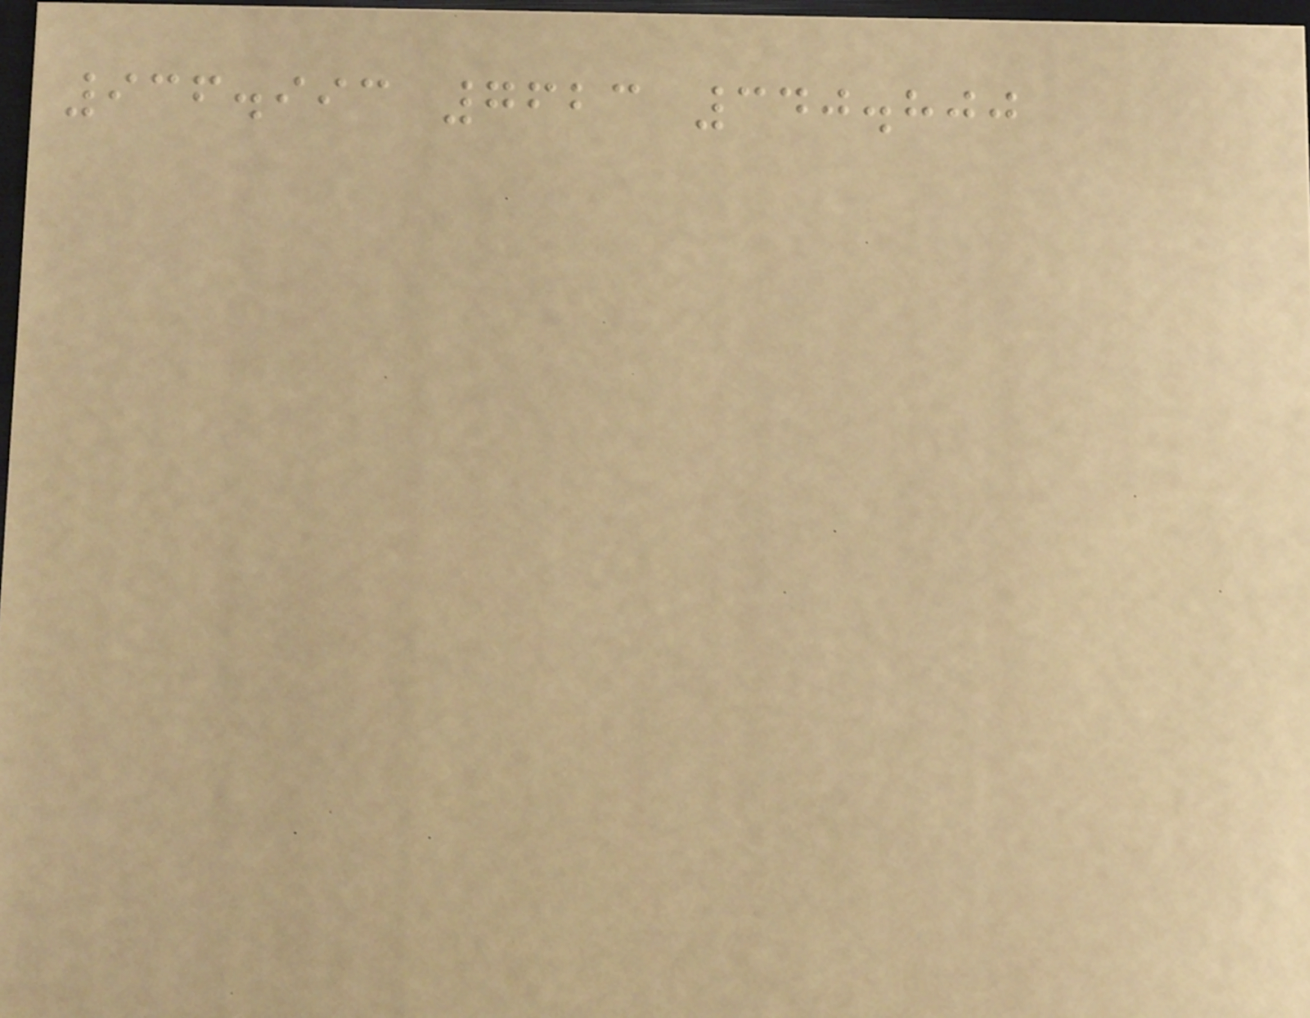936.993 7623 340.800
